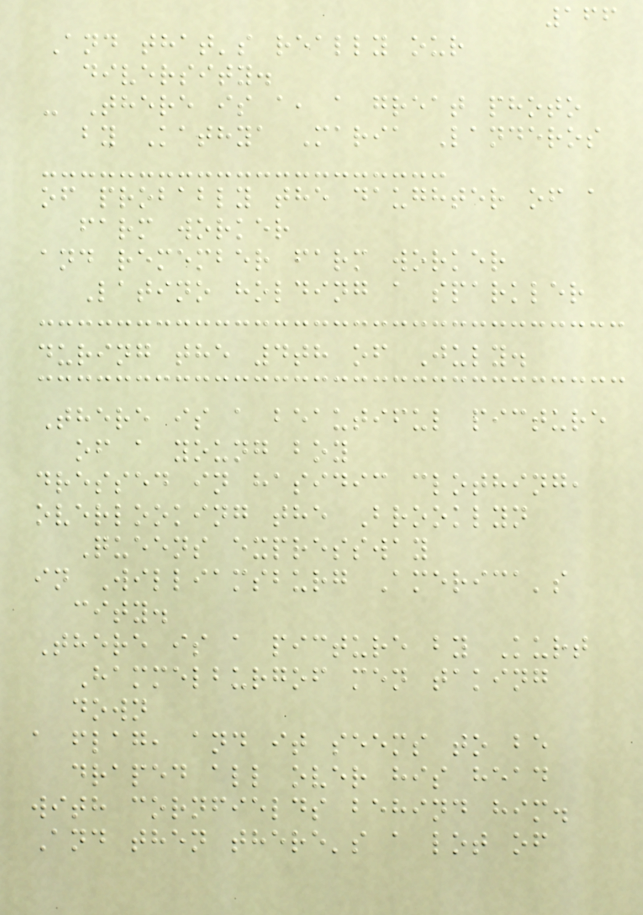166
And that's really our
diversity.
- There is a, a great photo
by Kathya Maria Landeros
of probably the daughter of a
farm worker
and remember farm worker
Latino holding a sparkler
during the 4th of July.
There is a beautiful picture
of a young boy
dressed in hasidic clothing,
overlooking the Brooklyn
Queens expressway
in Williamsburg America's
city.
There is a picture by Kurt
Hammelburgof men taking
down
a flag, and it seems to be
draped all over his head
with cornfields behind him.
And then there's a lot of
